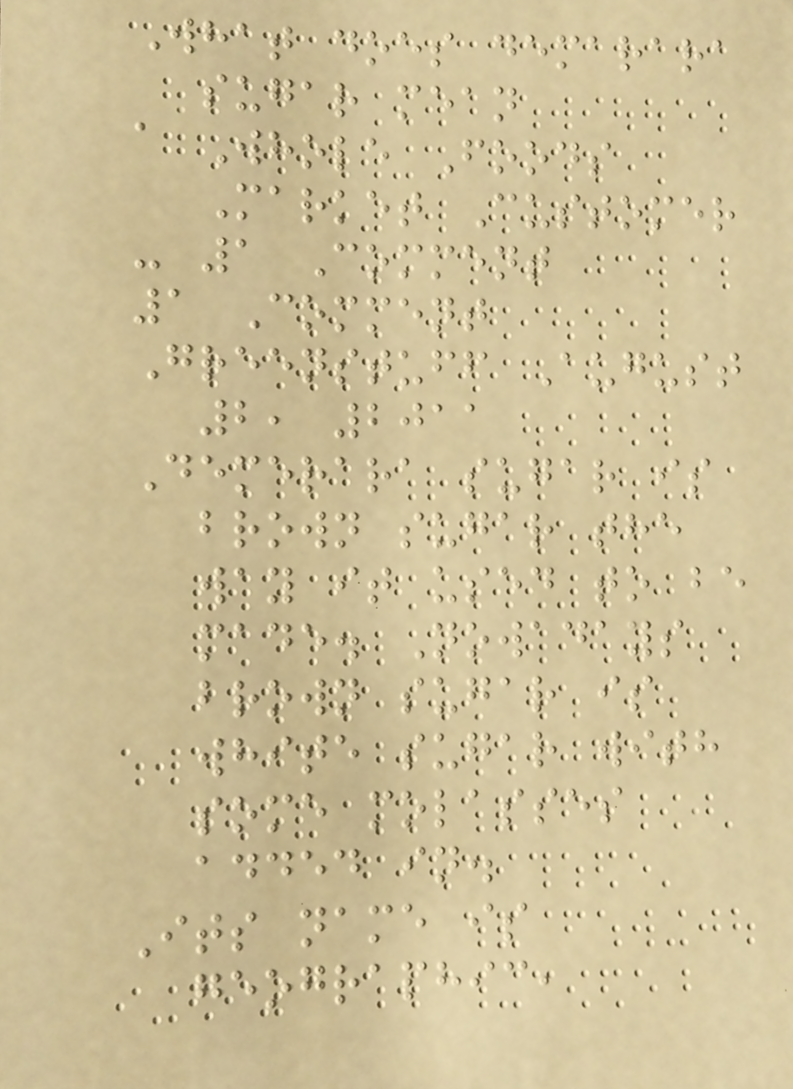What does demarara
sugar mean
a Whole Foods
Market Customer
- 1 Comment
1 Comment
Greenstuff August
2, 2011
Demerara sugar is
brown sugar the
way it used to be
made. Nowadays
brown sugar is
white sugar with
some molasses
added in.
Its name is
geographic,
